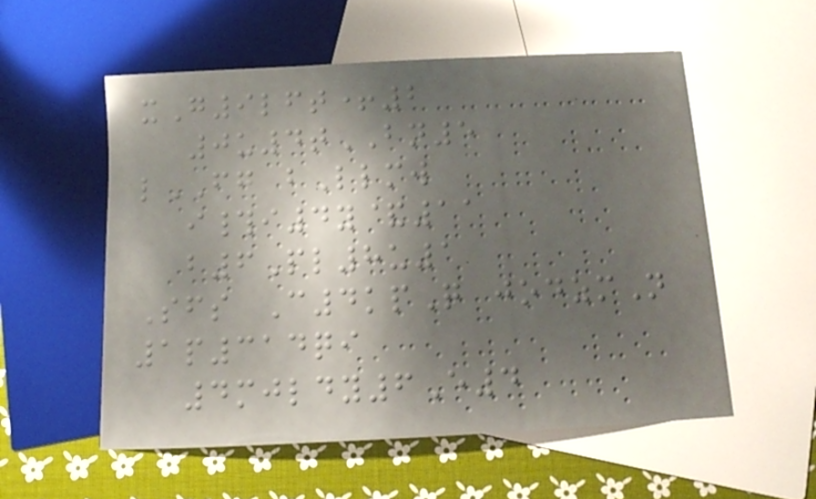xG9lft+2
0u4tBN5
lFG bLlmw
i#i4y&11
b6Pl8u1
Sfs C4kpQ jodzmN
1p314qi
4mjldy6E4
